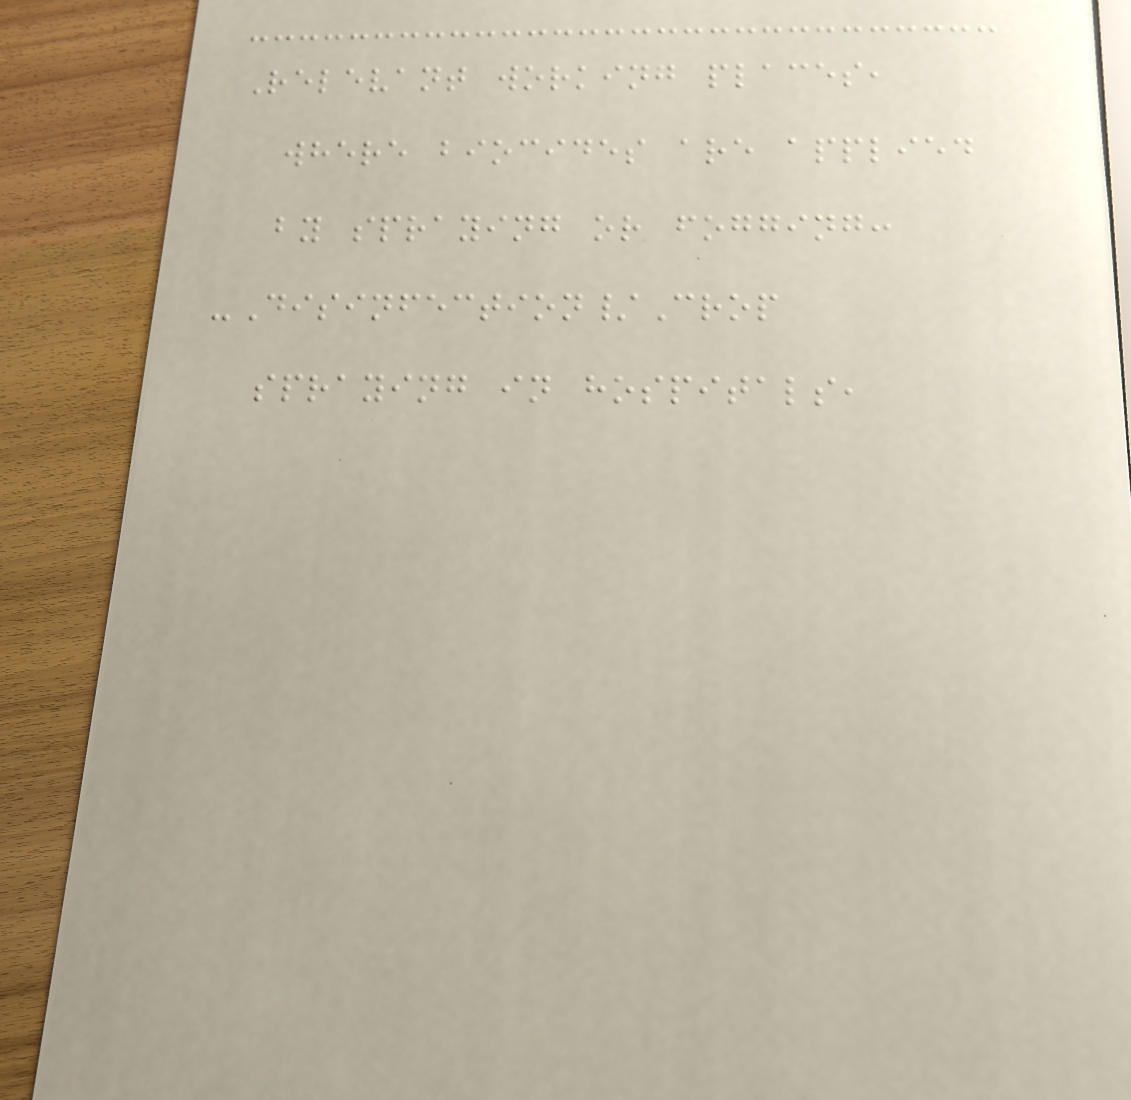Relevant working places,
where biocides are applied
by spraying or fogging:
-Disinfection/Crop
spraying in hospitals,
